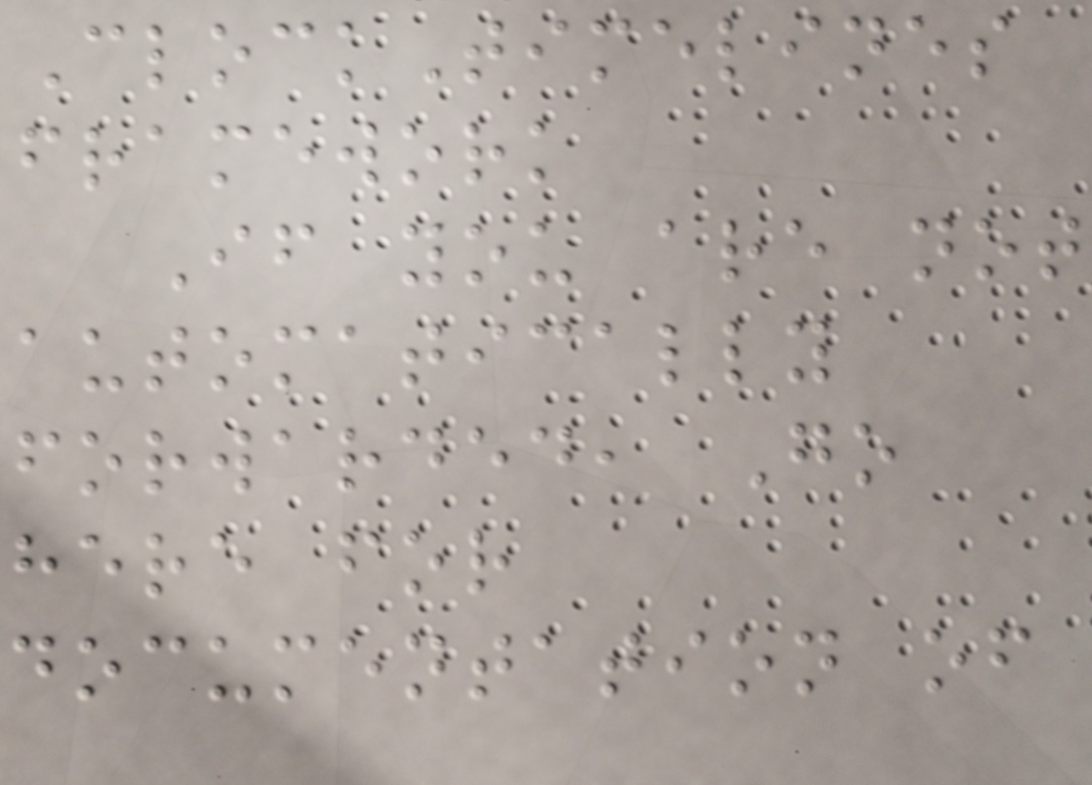ClockTimelines
framework
If you are not
automatically
forwarded, Go
here for
documentation of
